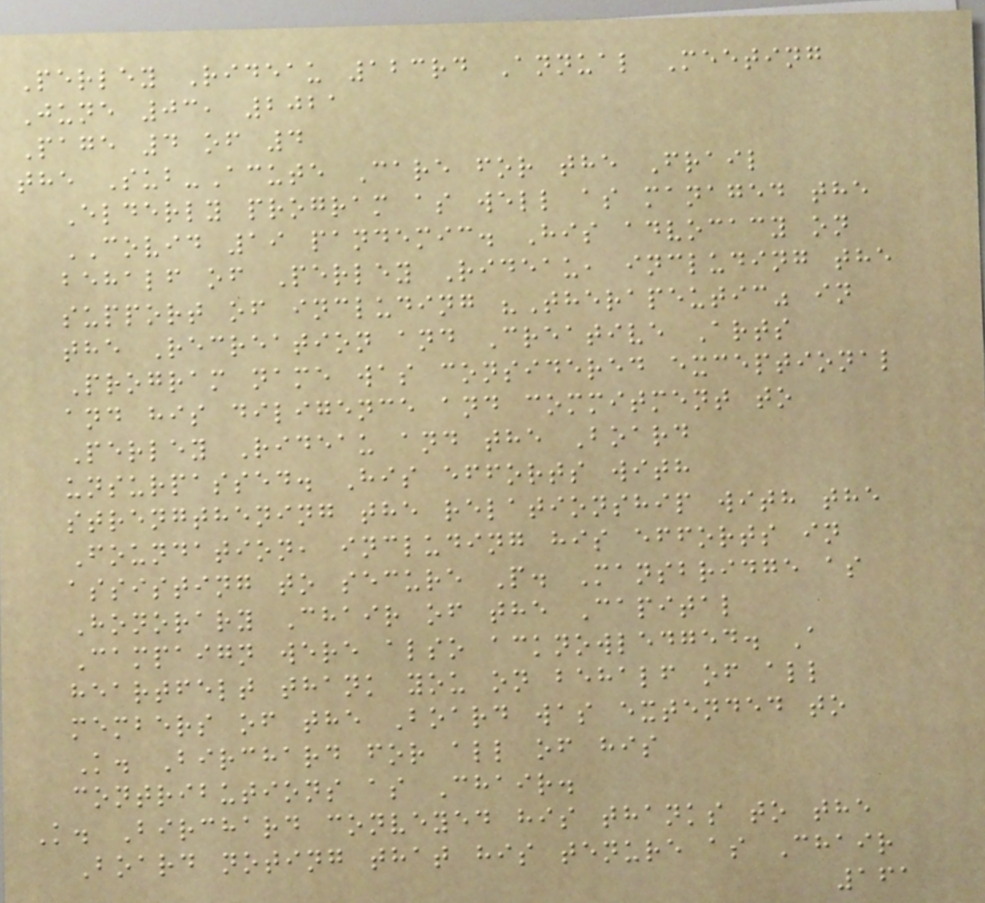Perley Rideau 123rd Annual Meeting
June 03, 2021
Page 4 of 4
the Sub-Acute Care for the Frail
Elderly program as well as managed the
COVID 19 pandemic. His advocacy on
behalf of Perley Rideau, including the
support of including "Therapeutic" in
the Recreation and Creative Arts
Program name was considered exceptional
and his diligence and commitment to
Perley Rideau and the Board
unsurpassed. His efforts with
strengthening the relationship with the
Foundation, including his efforts in
assisting to secure P. Mansbridge as
Honorary Chair of the Capital
Campaign were also acknowledged. A
heartfelt thank you on behalf of all
members of the Board was extended to
K. Birchard for all of his
contributions as Chair.
K. Birchard conveyed his thanks to the
Board noting that his tenure as Chair
161
